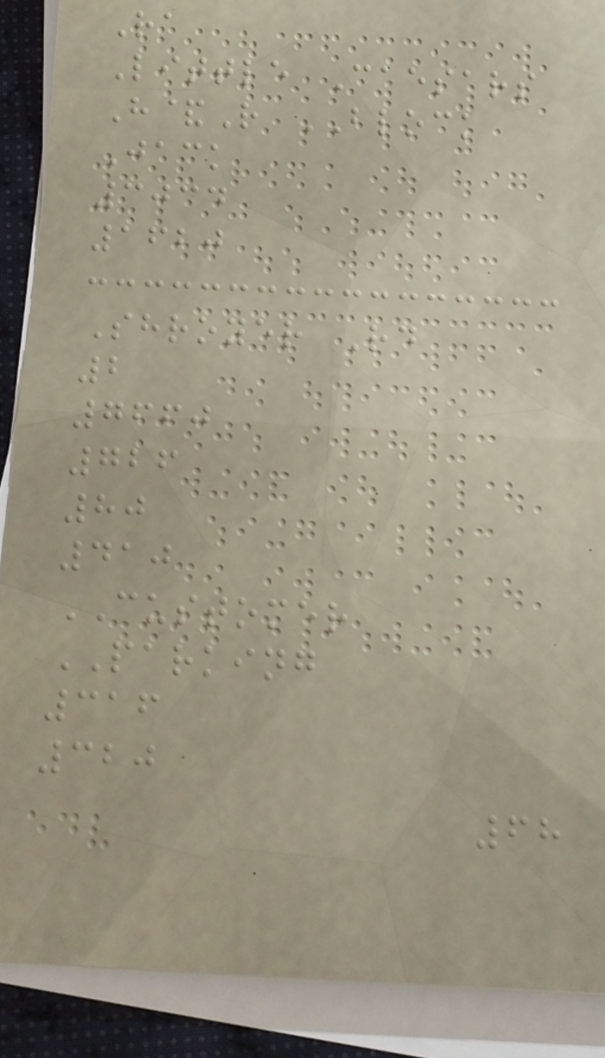Ra
Little Caesars
H&R BLOCK
Jack
3034
1620
Shroyer Rd
2
7660
726
80
410
CUSTOMER
PARKING
316
320
68
